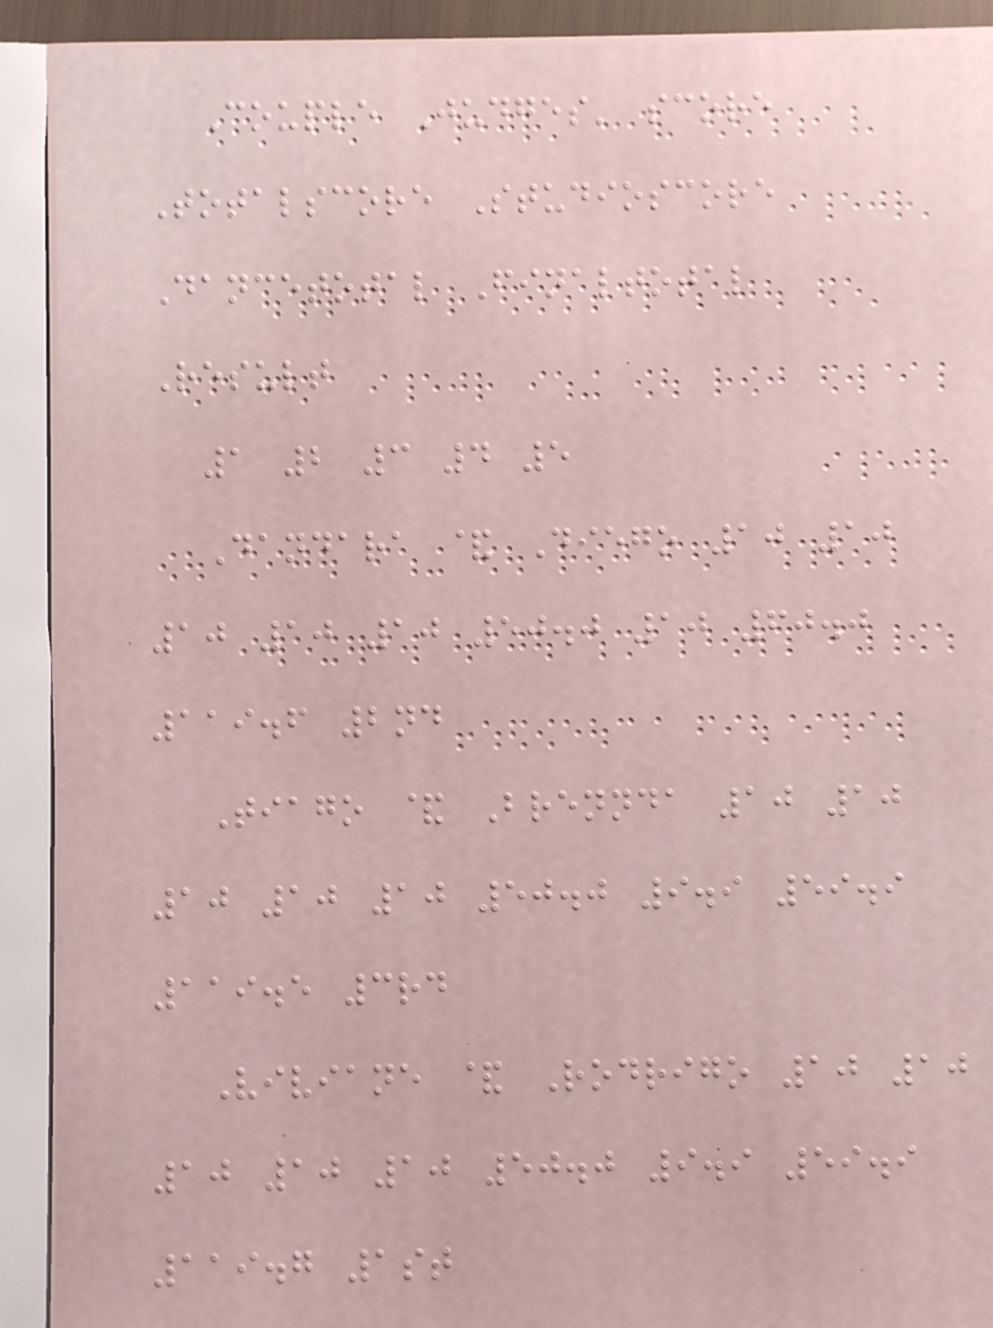Couple Judges' score
Totalscore Studioscore
Dancetotal Finaltotal
Result
1 2 3 4 5
Dandara & Diego 10 10
10 10 10 50.0 10 60.0
119.6 2nd
Tiago & Brennda 10 10
10 10 10 50.0 9.9 59.9
119.5 3rd
Viviane & Rodrigo 10 10
10 10 10 50.0 9.9 59.9
119.7 1st
